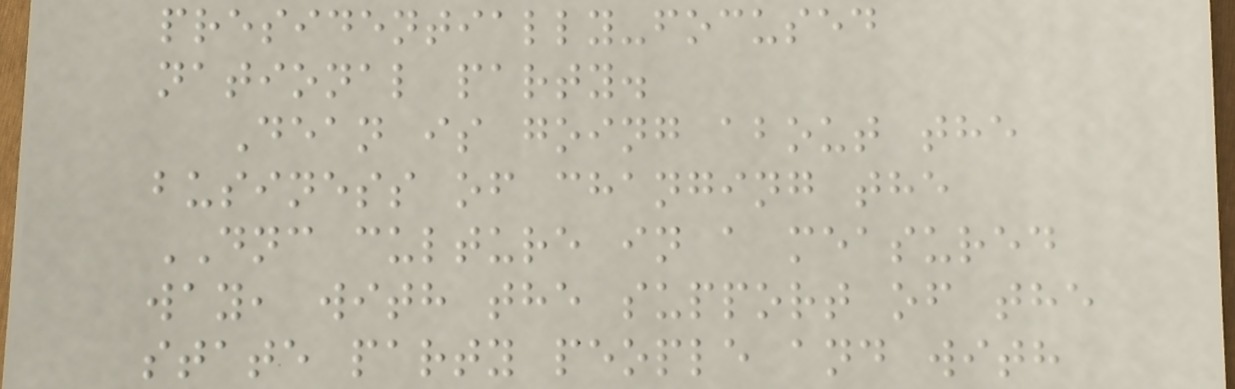presidentially-focused
national party.
Dean is going about the
business of changing the
DNC culture in a measured
way, with the support of the
state party people and with
